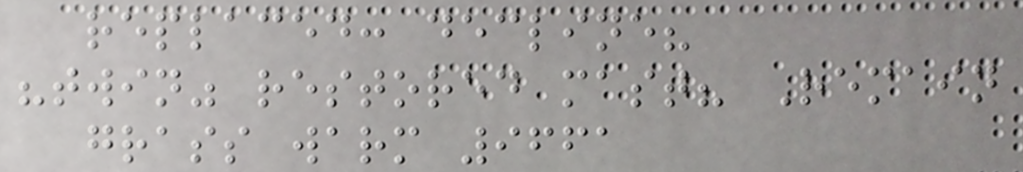replaced: decline?
"twin" restored mast? Remain
grass warm 9661
